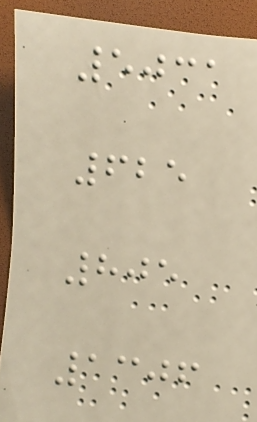5031
625
805
1306
